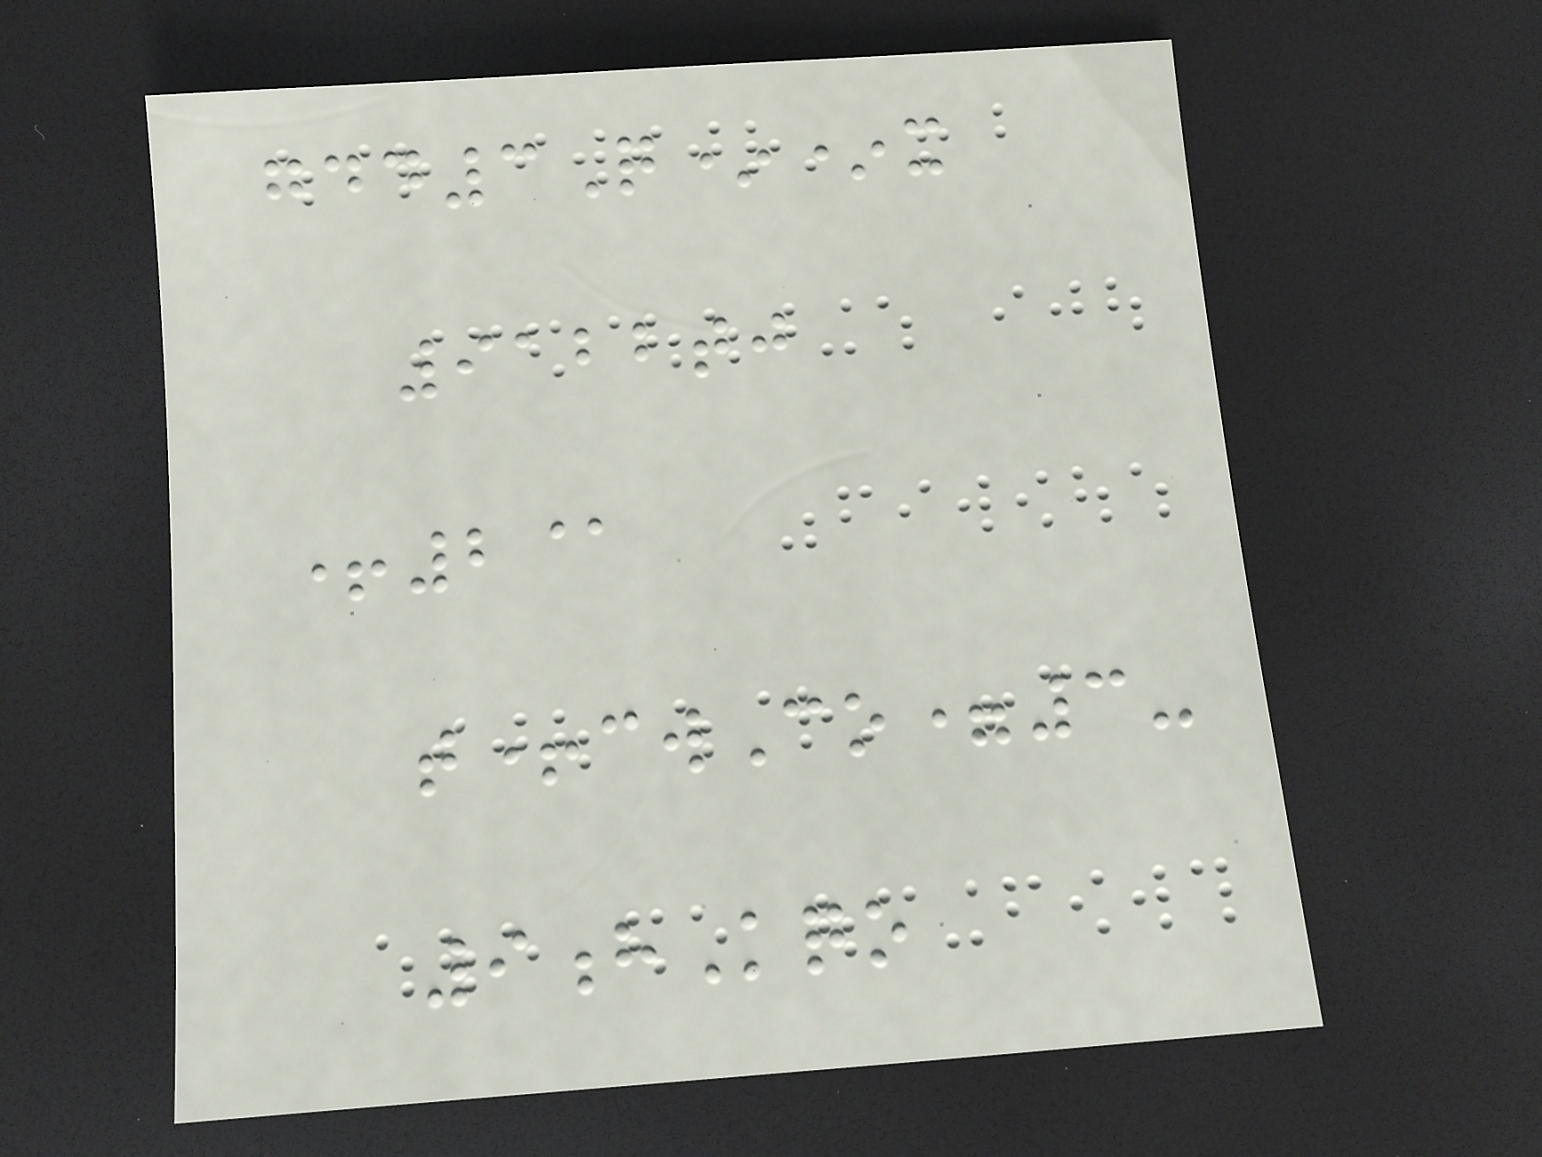gdd3Q**x
9122tj
+2@
t+cwCo=3-
9hKqo
